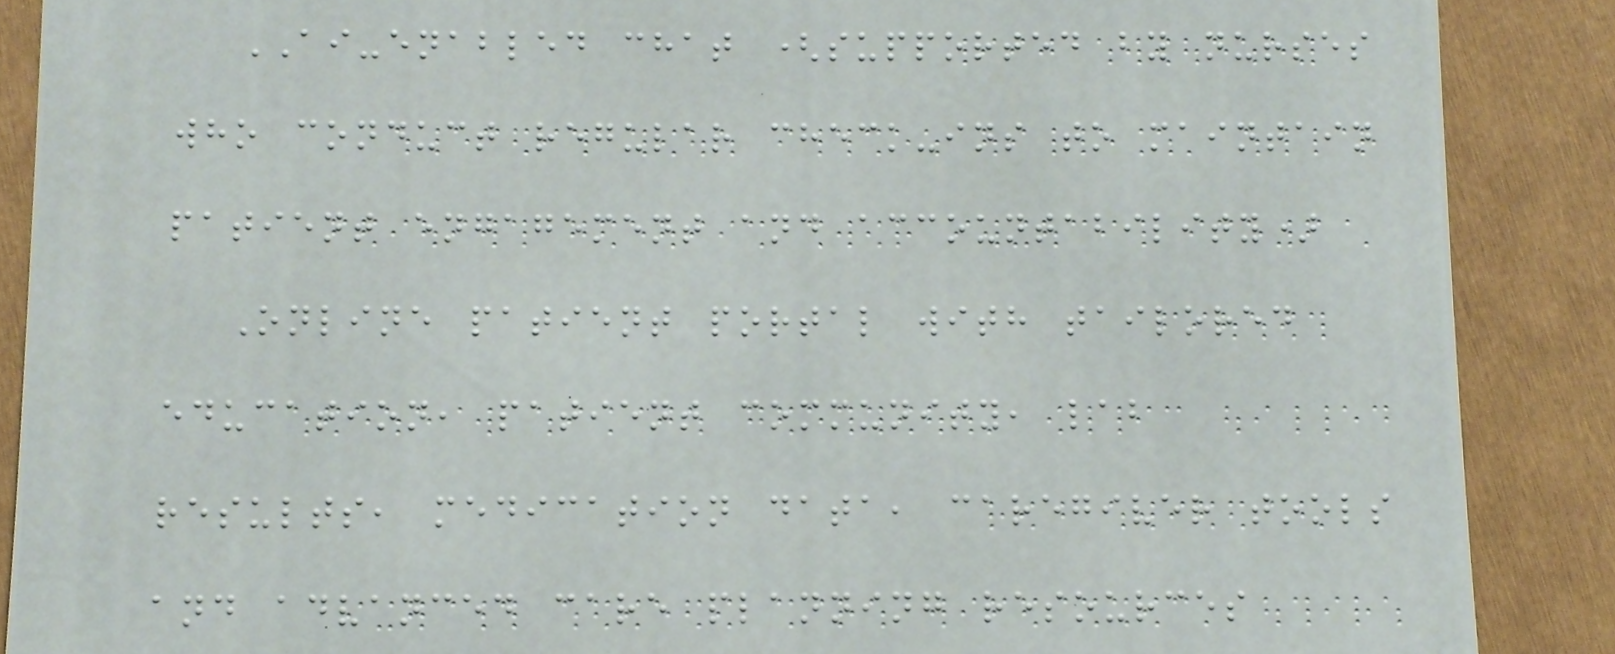AI-enabled chat (supported by nurses
who conduct regular check-ins to maintain
patient engagement and accountability)
Online patient portal with tailored
education, patient community, lab
results, medication data, caregiver tools
and advanced care planning resources
